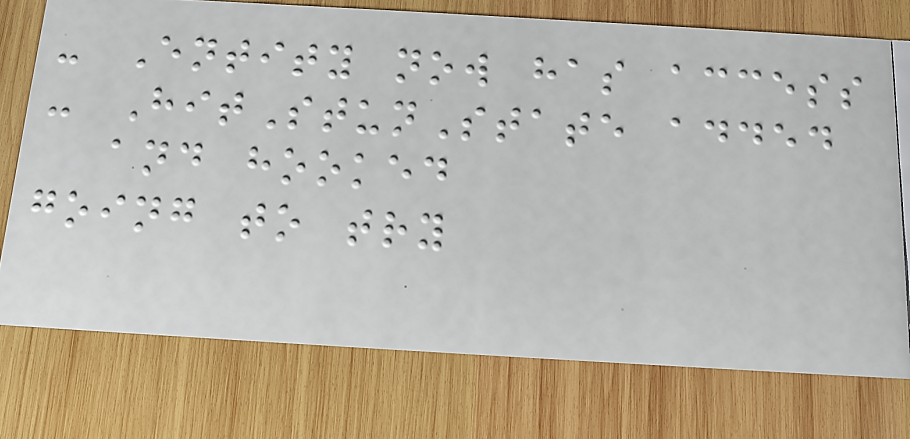- Entity now has access
- HitStunState added
and hooked
going to try
